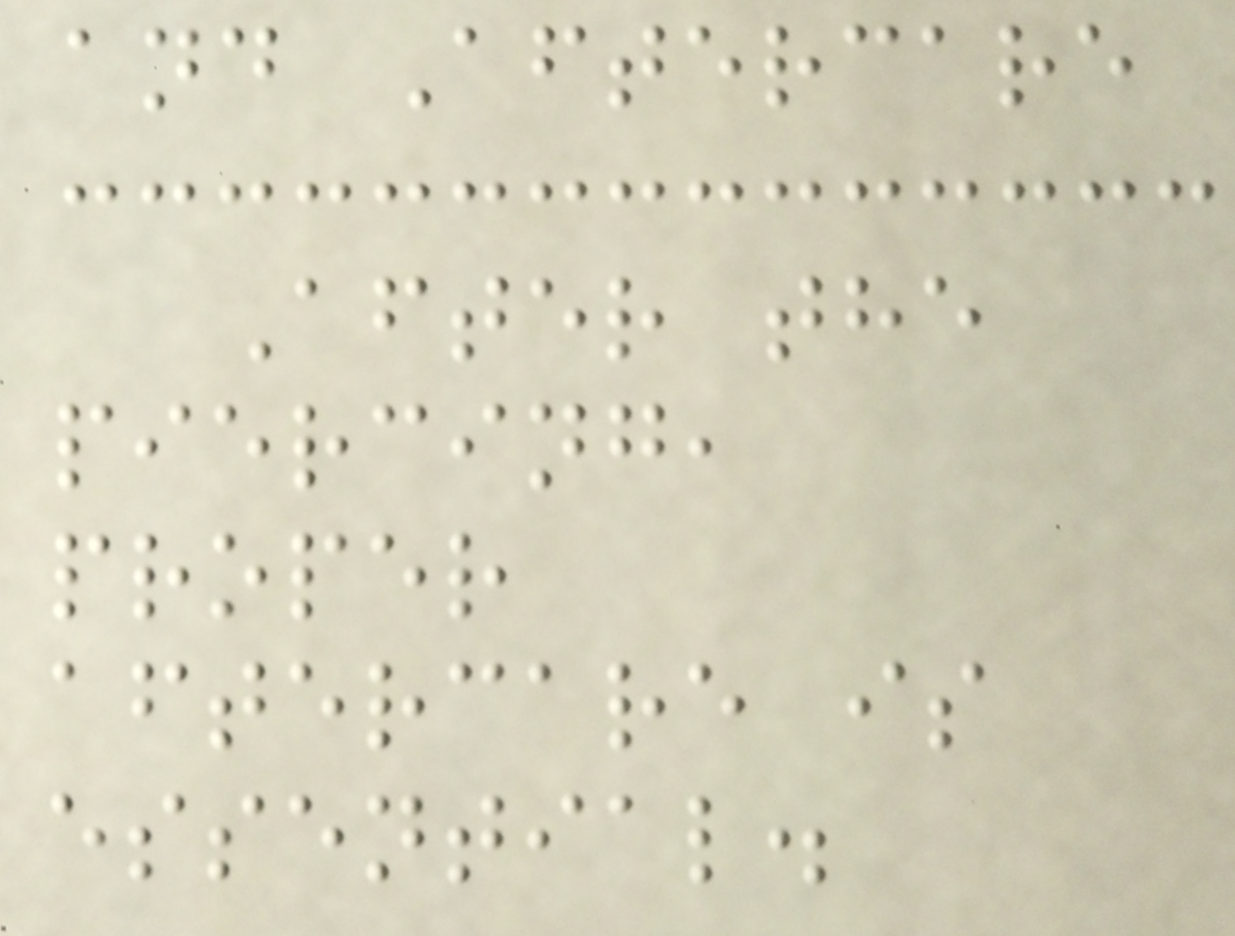and Aftercare
After the
piercing,
proper
aftercare is
essential.
